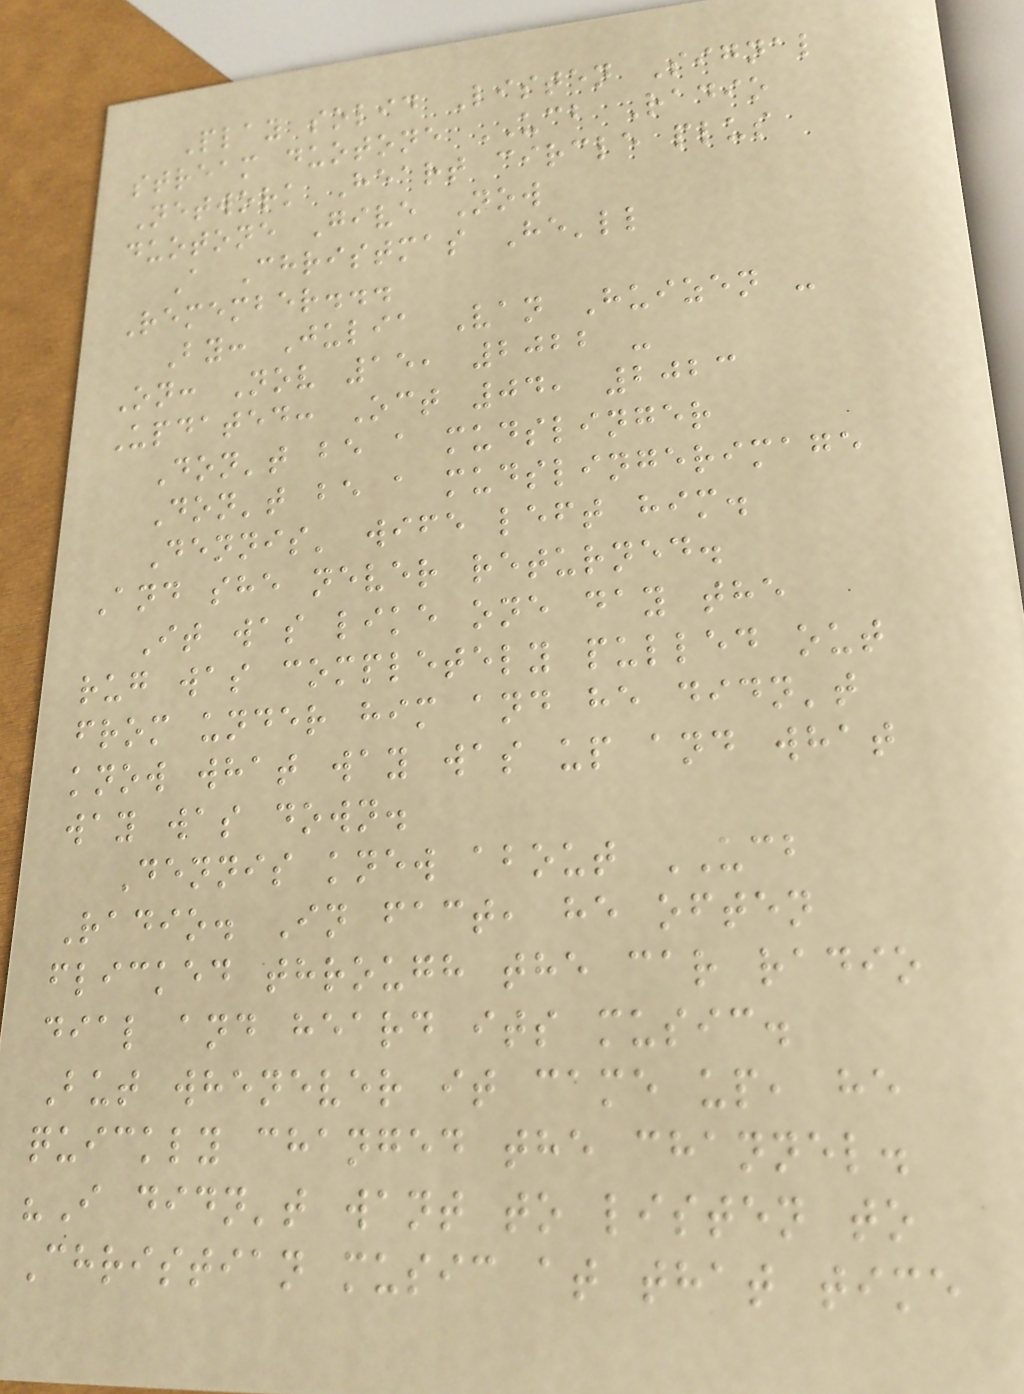Play solid Listen Signal
stream duotone UCB Radio
Network Heart circle plus
duotone Give Now
A Christmas He'll
Remember...
By: Julia Van Huizen -
On: Nov 15, 2022 -
Updated: Oct 04, 2023
Don't be a mudslinger
Don't be a mudslingerimage
Dennis' wife left him.
And she never returned.
It was like one day the
rug was completely pulled out
from under him and he didn't
know what way was up and what
way was down.
Dennis knew about UCB
Radio. In fact, he often
flicked through the car radio
dial and heard its music.
But whenever it came up, he
quickly changed the channel.
"I didn't want to listen to
Christian music at that time
